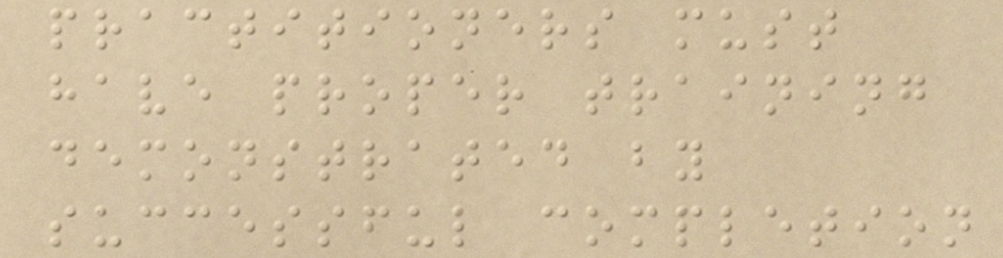practitioners must
have proper training
demonstrated by
successful completion
